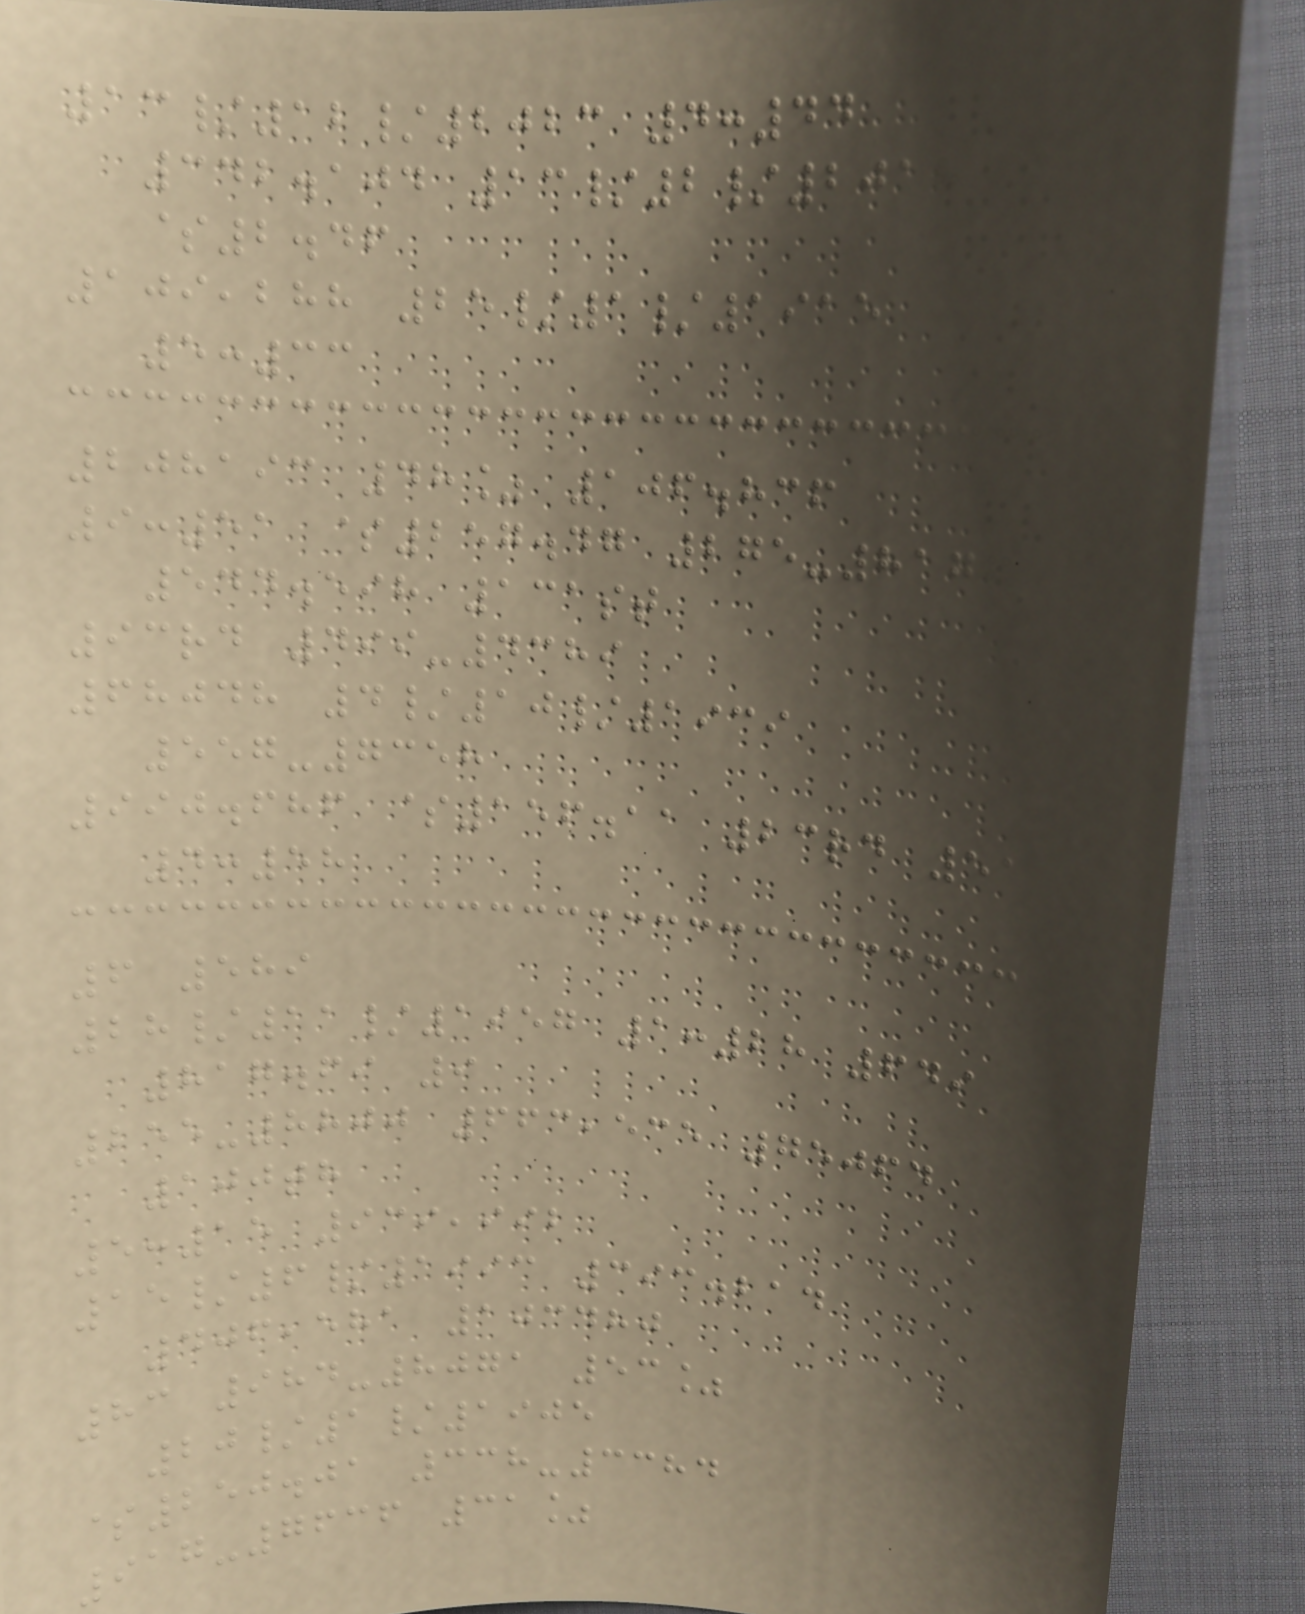13/12/2023 4:44
342.104 13/2/2018
$2.46
109,288 25/1/1915
5:33
208193 48% 106.836
9:51 $257.47 275-8176
544.598 131st
93rd 499-4389
68048 4/10/1939
557-7358
990.686 $156.11 23rd 51
4:58
6 589
28/11/1957 1:28 649
817.69 9
255-8800 663,535 75064
100th
5:15 939,992
15/6/1993 393.214
406,581 103480
83 984-8071 53%
20/1/1905
$250.01 338-3384
917-7636 31%
